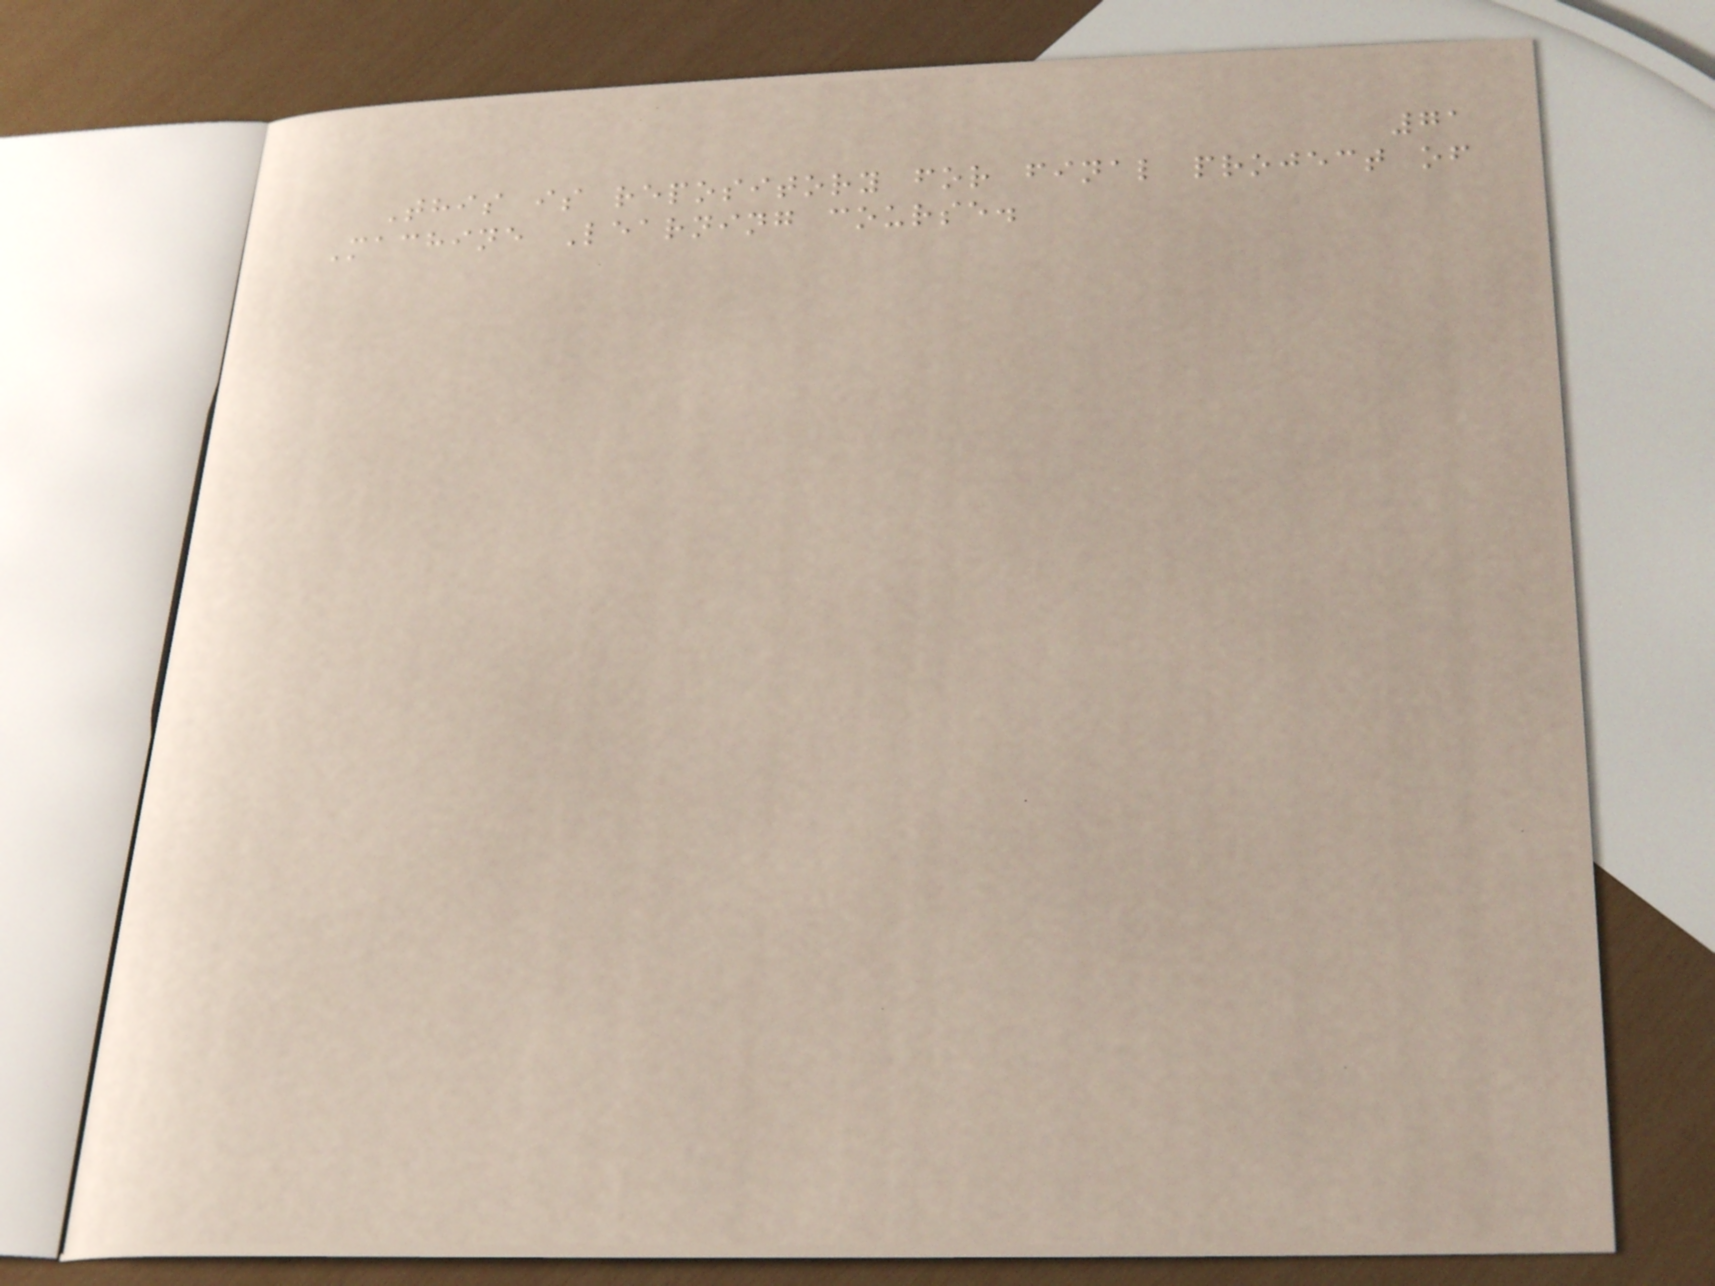71
This is repository for final project of
Machine Learning course.
